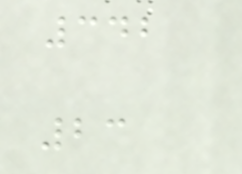342
23
